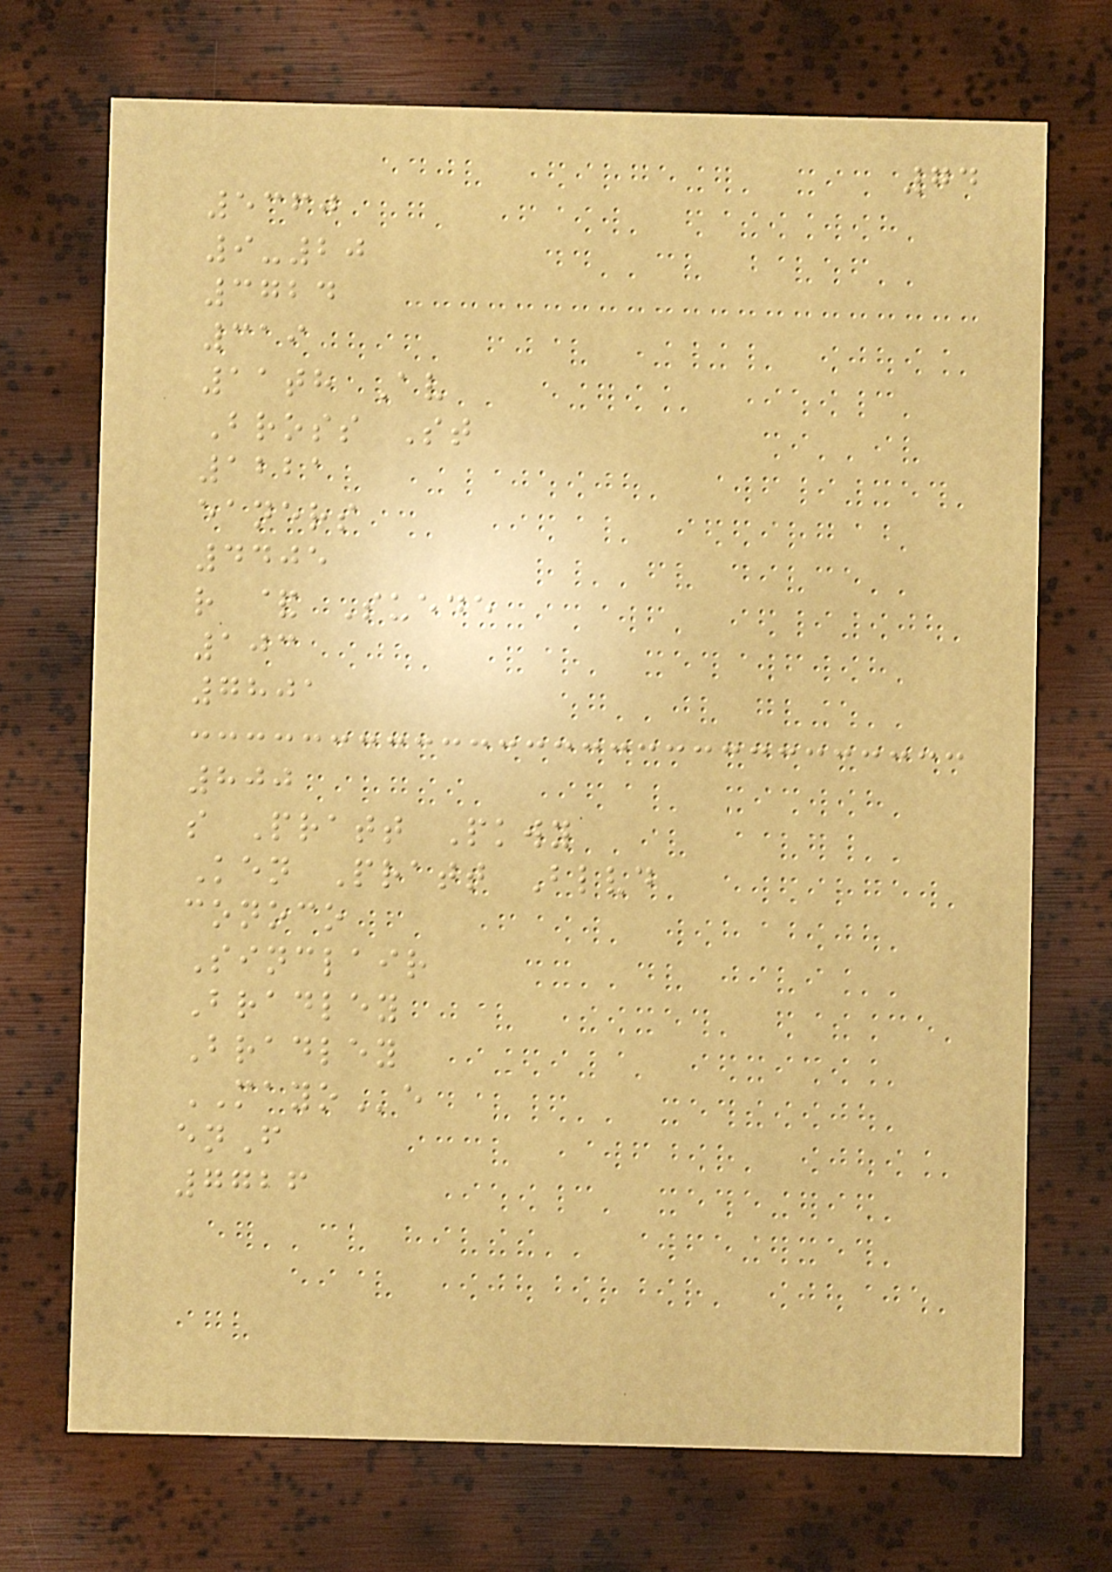74
5360
9-20
3724
319
11th Av
Bross St
1221
eaners
4405
r & Suede
103
7801
800
s Pratt Pkwy
Ken Pratt Blvd
conoco
Sinclair
Bradley
Bradley
MAYOe
enF
7726
